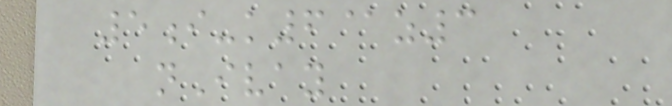5i-k6@z3
nIvay
